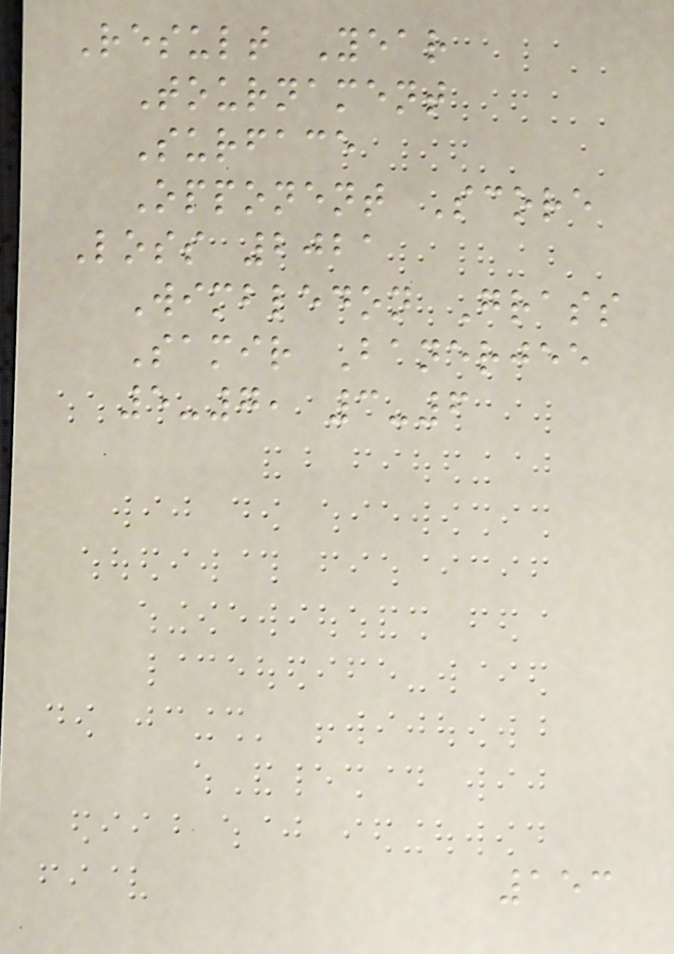Result Year
Tournament
Surface
Opponent Score
Loss 2021
Wimbledon Grass
Samir Banerjee
5-7, 3-6
153
